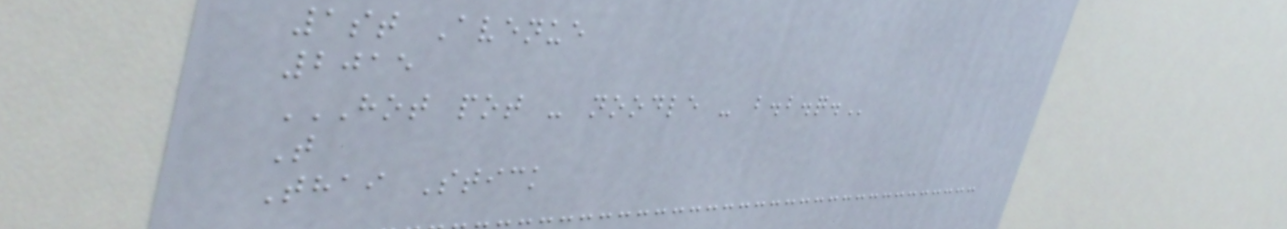1st Avenue
2015
HOT POT - NOODLE - B.B.Q.
T
Thai Stick
